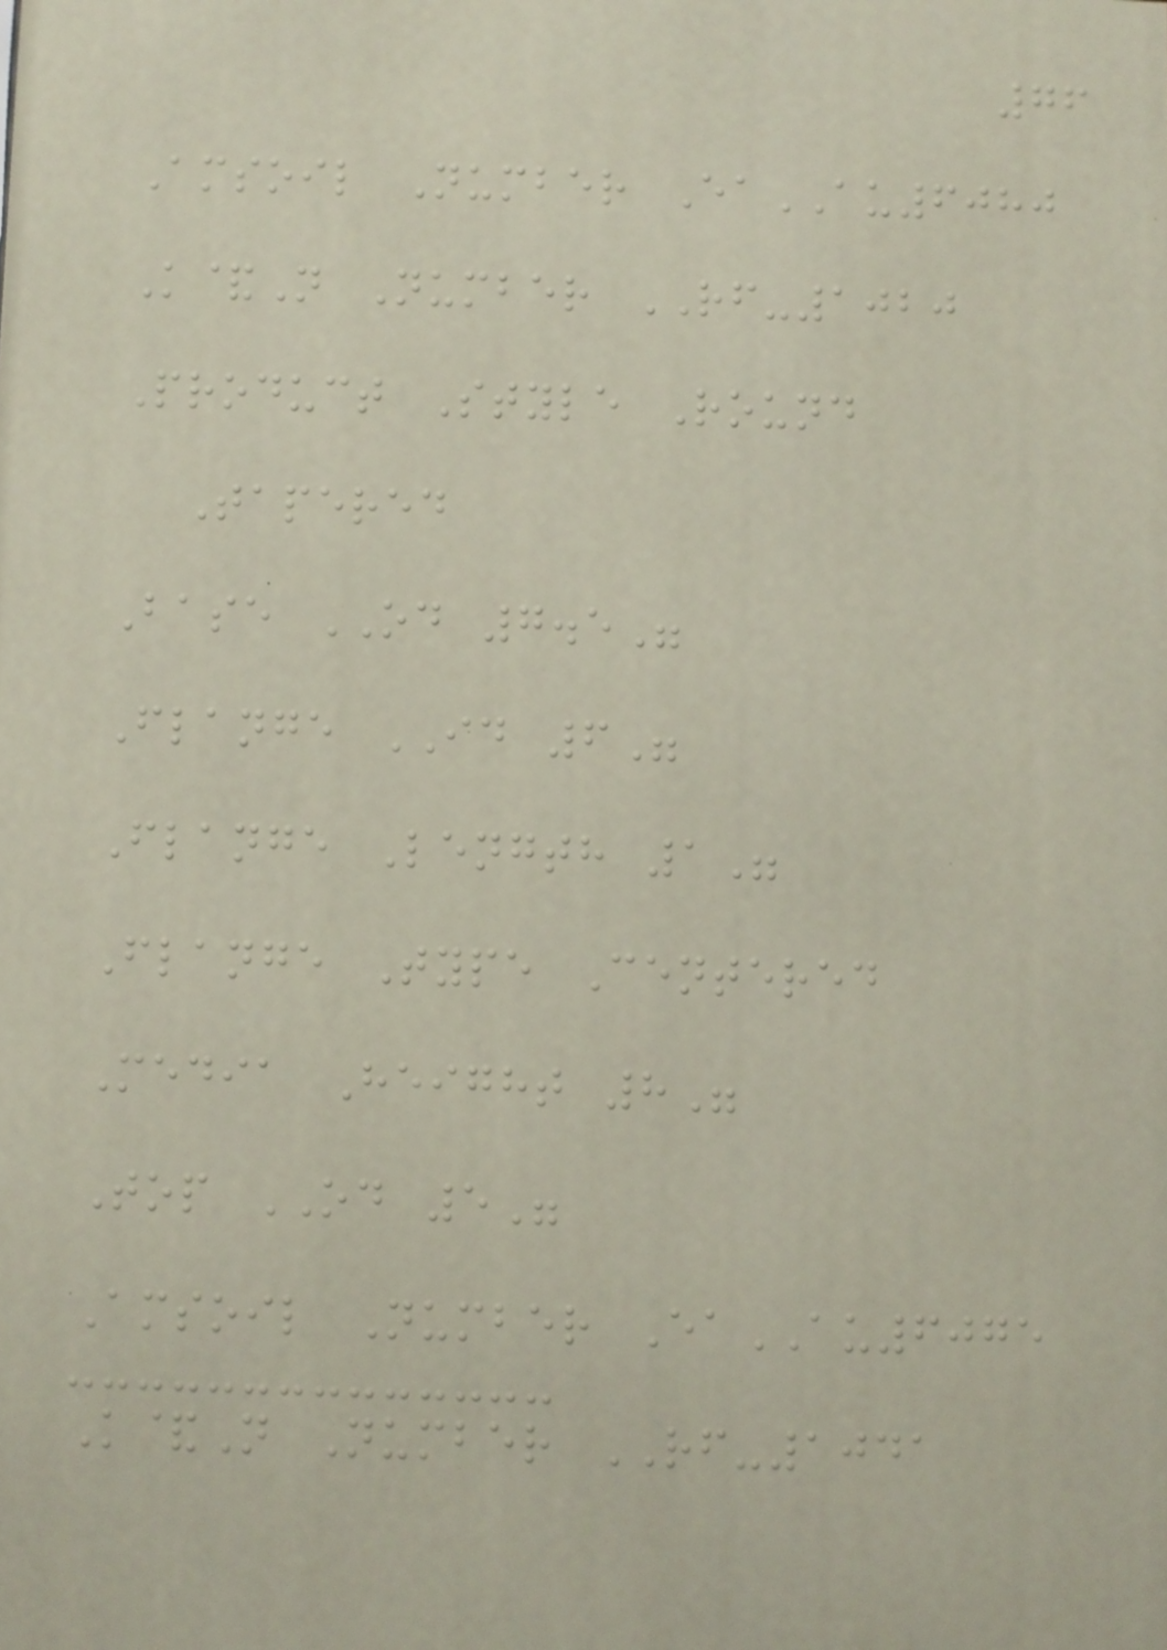76
Amsoil Number EaAU6080
K&N Number RF-1020
Product Style Round
Tapered
Base OD 7.5"
Flange ID 6"
Flange Length 1"
Flange Type Centered
Media Height 8"
Top OD 5"
Amsoil Number EaAU6075
K&N Number RF-1041
